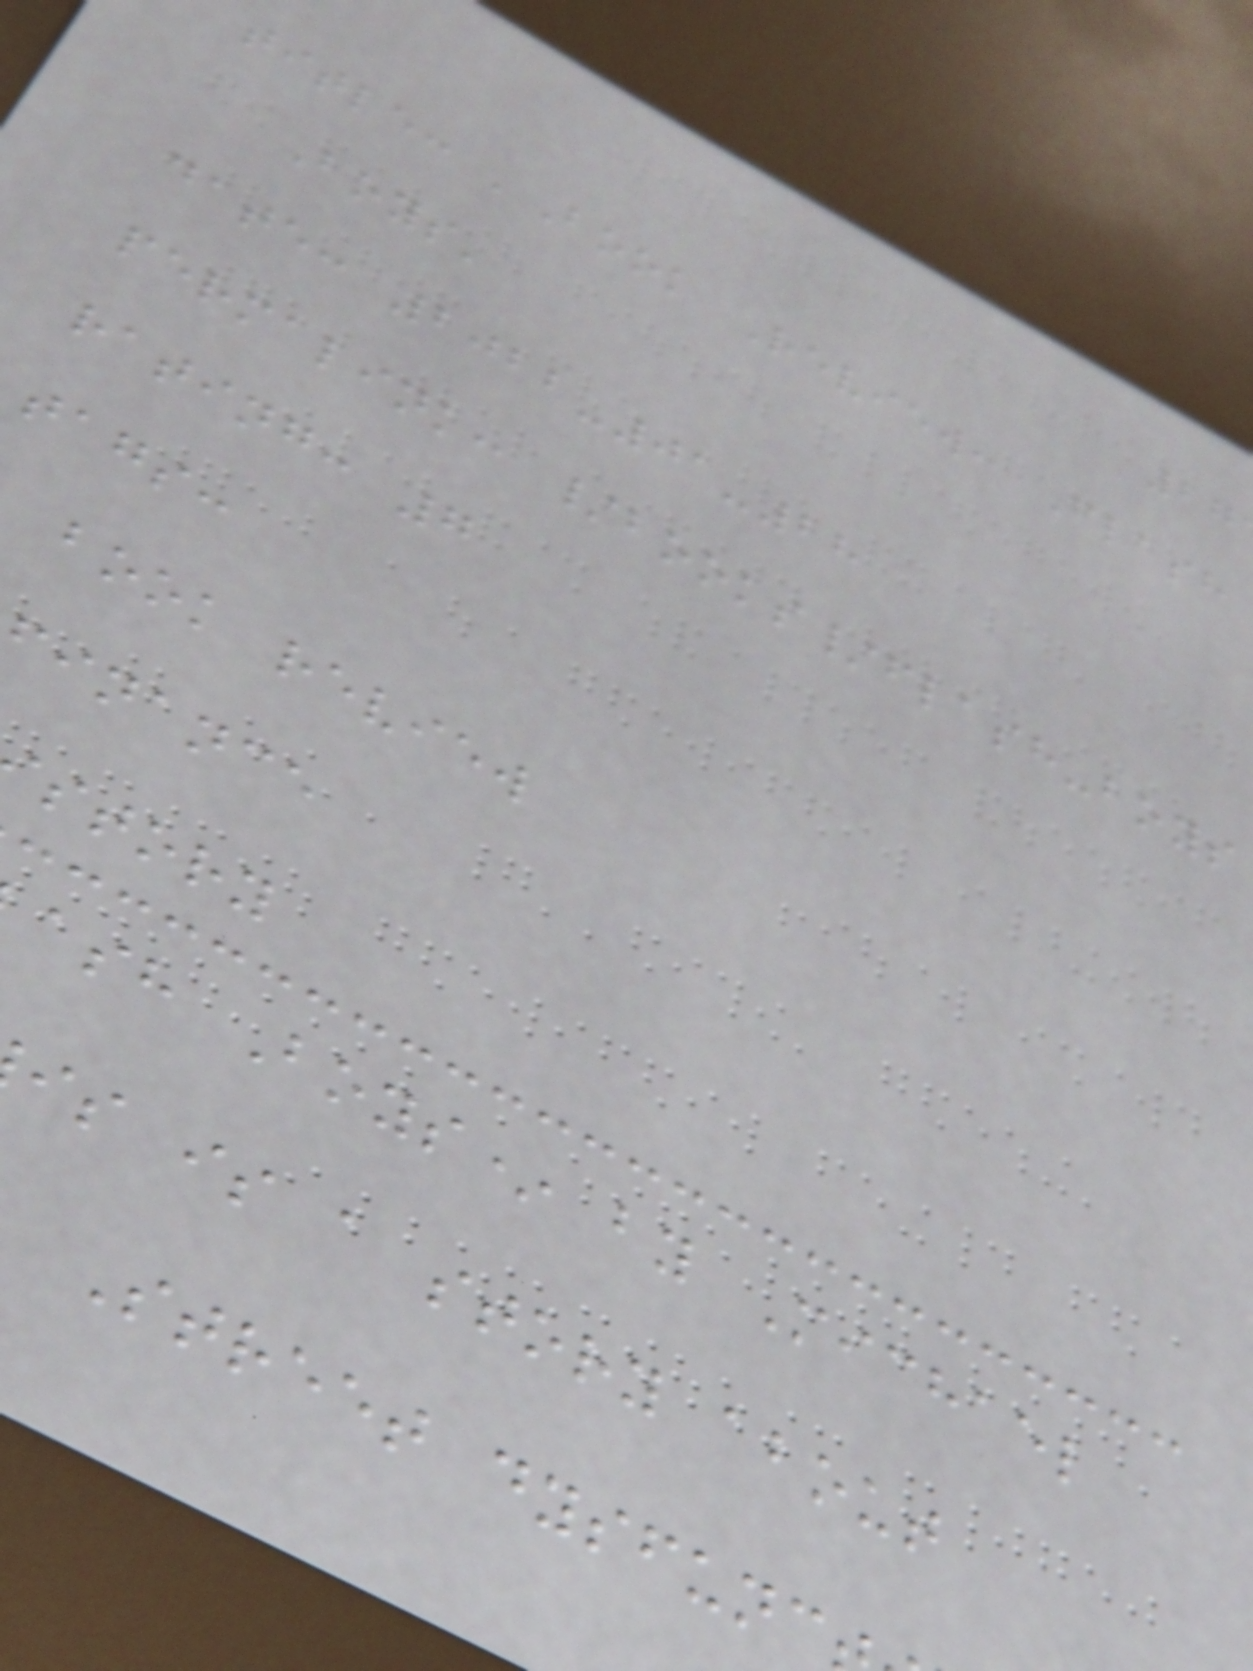title: 'Book Review: Flash
Boys'
date: 2022-01-28
permalink: /books/flash-boys
rating: 7
tags:
book review
finance
story
ash Boys* by Michael
is is a story about
Street dysfunc
